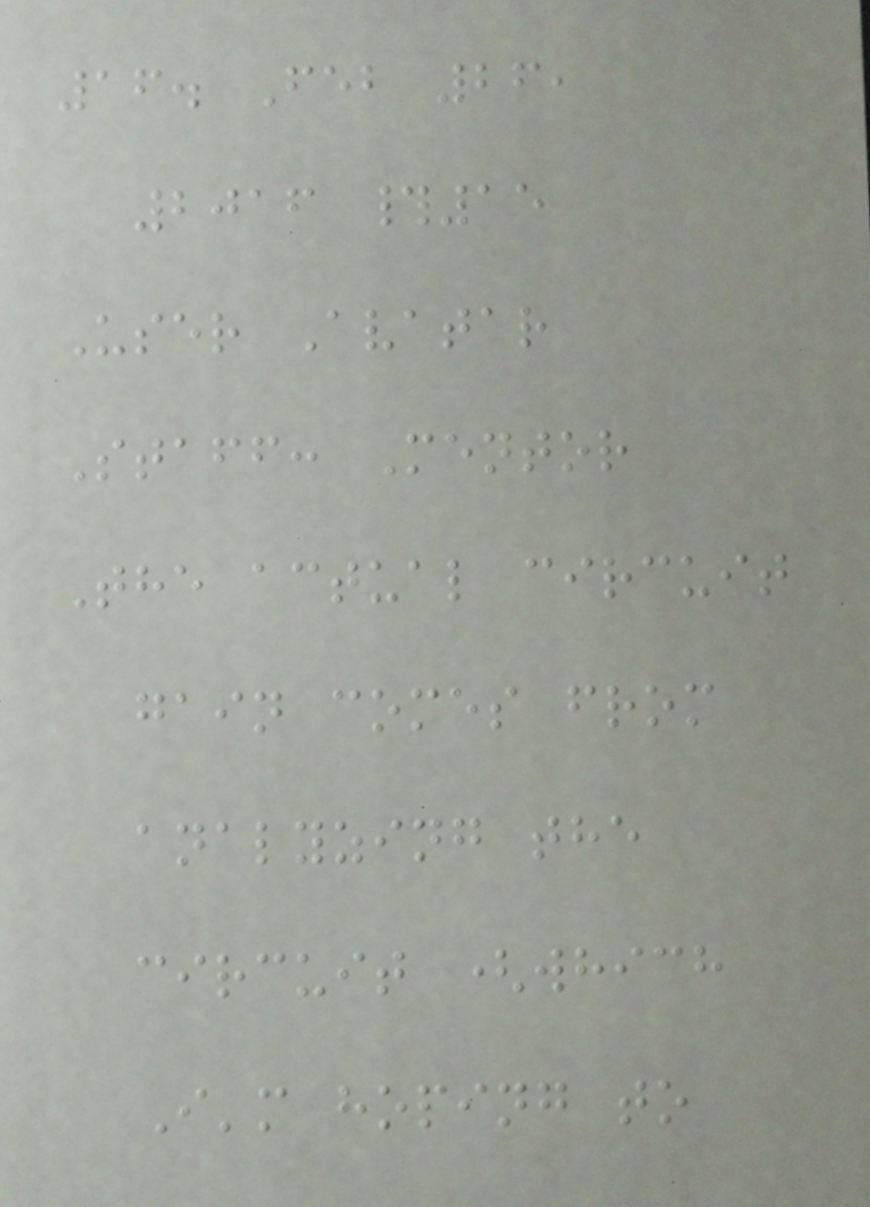16. Feb 26,
2016 #15
User Avatar
Staff: Mentor
The actual circuit
gain comes from
analyzing the
circuit (which
I'm hoping to
